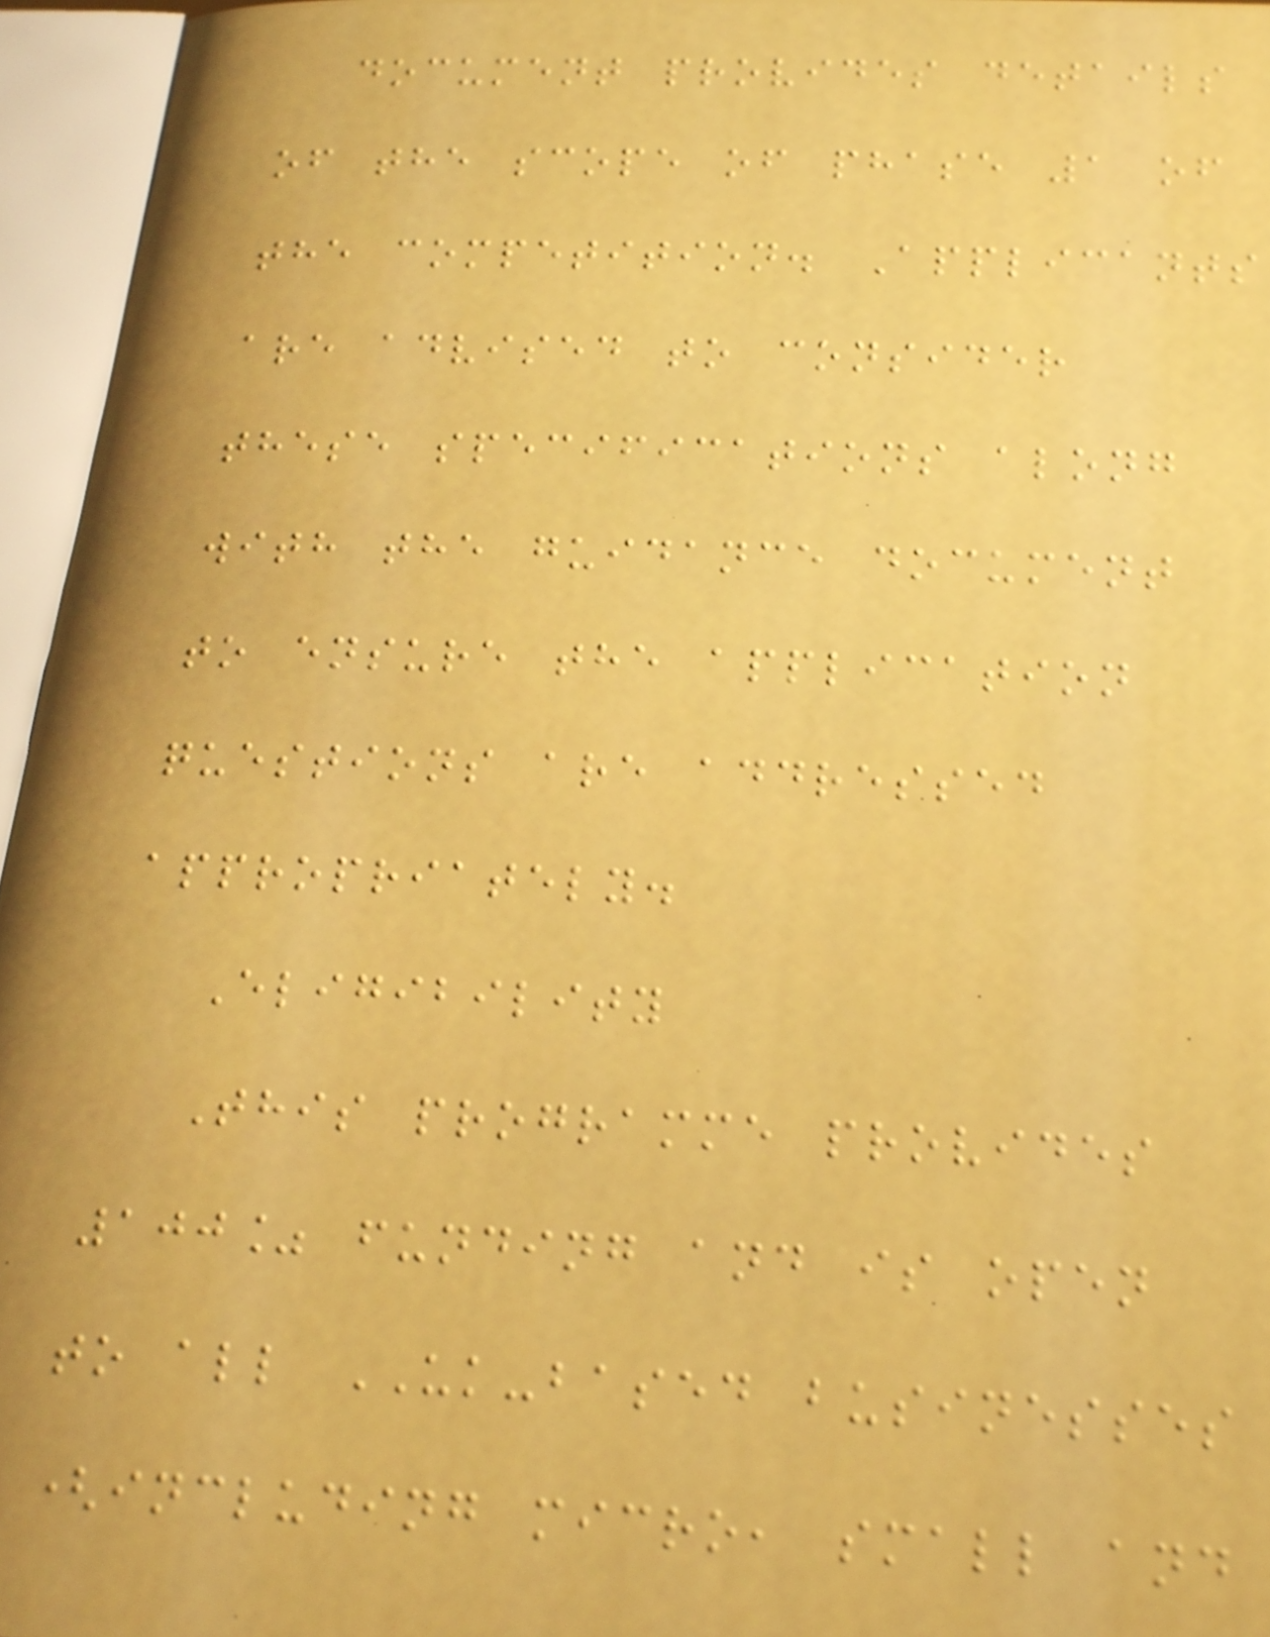document provides details
of the scope of phase 1 of
the competition. Applicants
are advised to consider
these specifications along
with the guidance document
to ensure the application
questions are addressed
appropriately.
Eligibility
This programme provides
100% funding and is open
to all UK-based businesses
(including micro, small and
